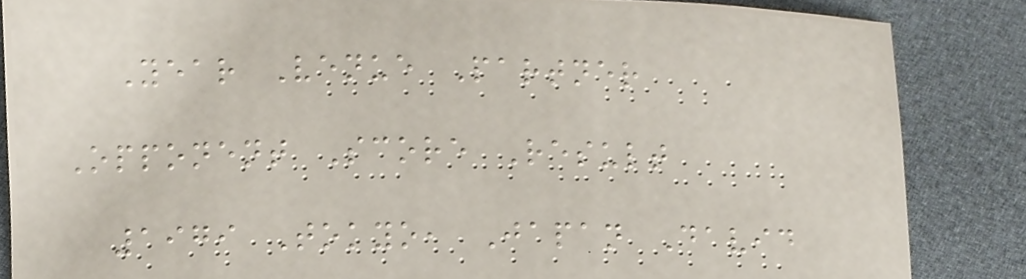Year Venue Partner
Opponent Score Result
1979 Tokyo, Japan David
